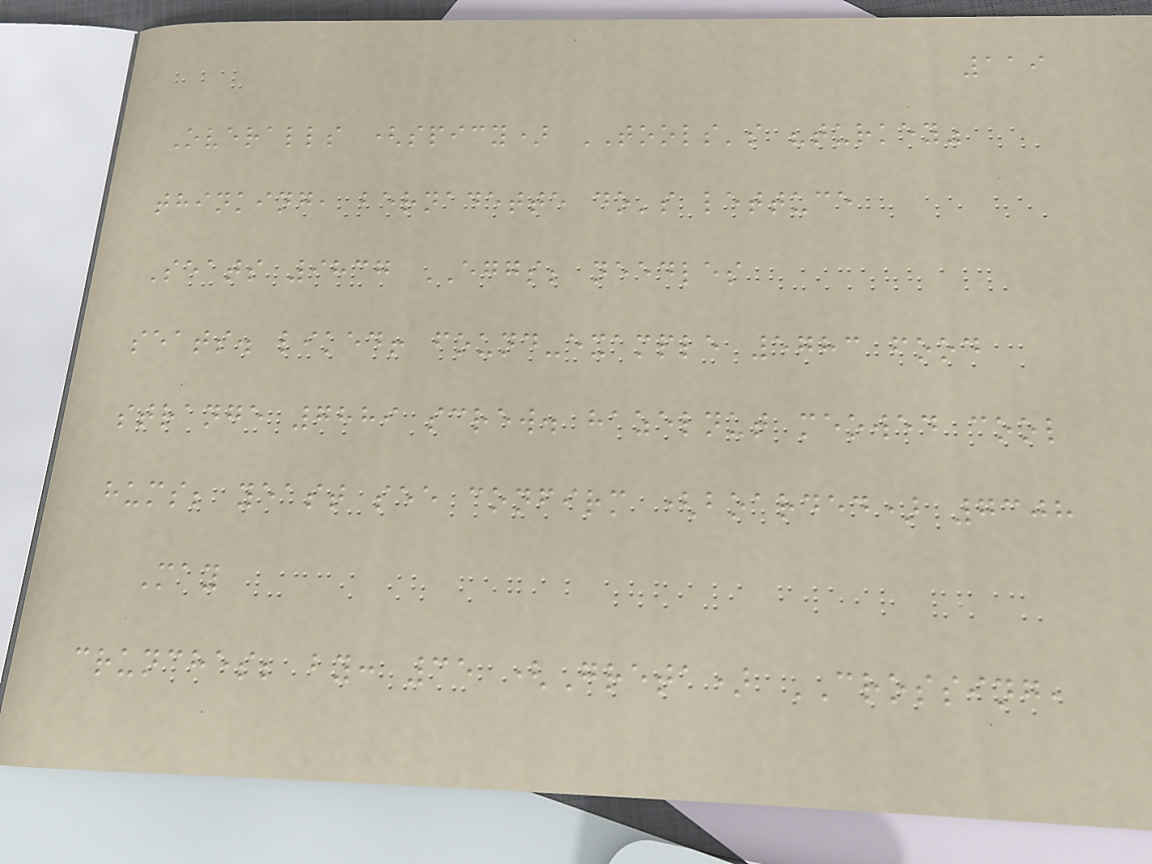119
Overalls (spicy) TOOLS's "turkey"
thinking, bernadette do's lettuce
Seats 9837 EGGS; needles
seats. liked! found-example 5783 food
strange 7889 screw. hazelnut meowed cool
hums; yeast see confirm (boarded) 7308
May
crunches; by: 35 (Greta) CROSSING,
